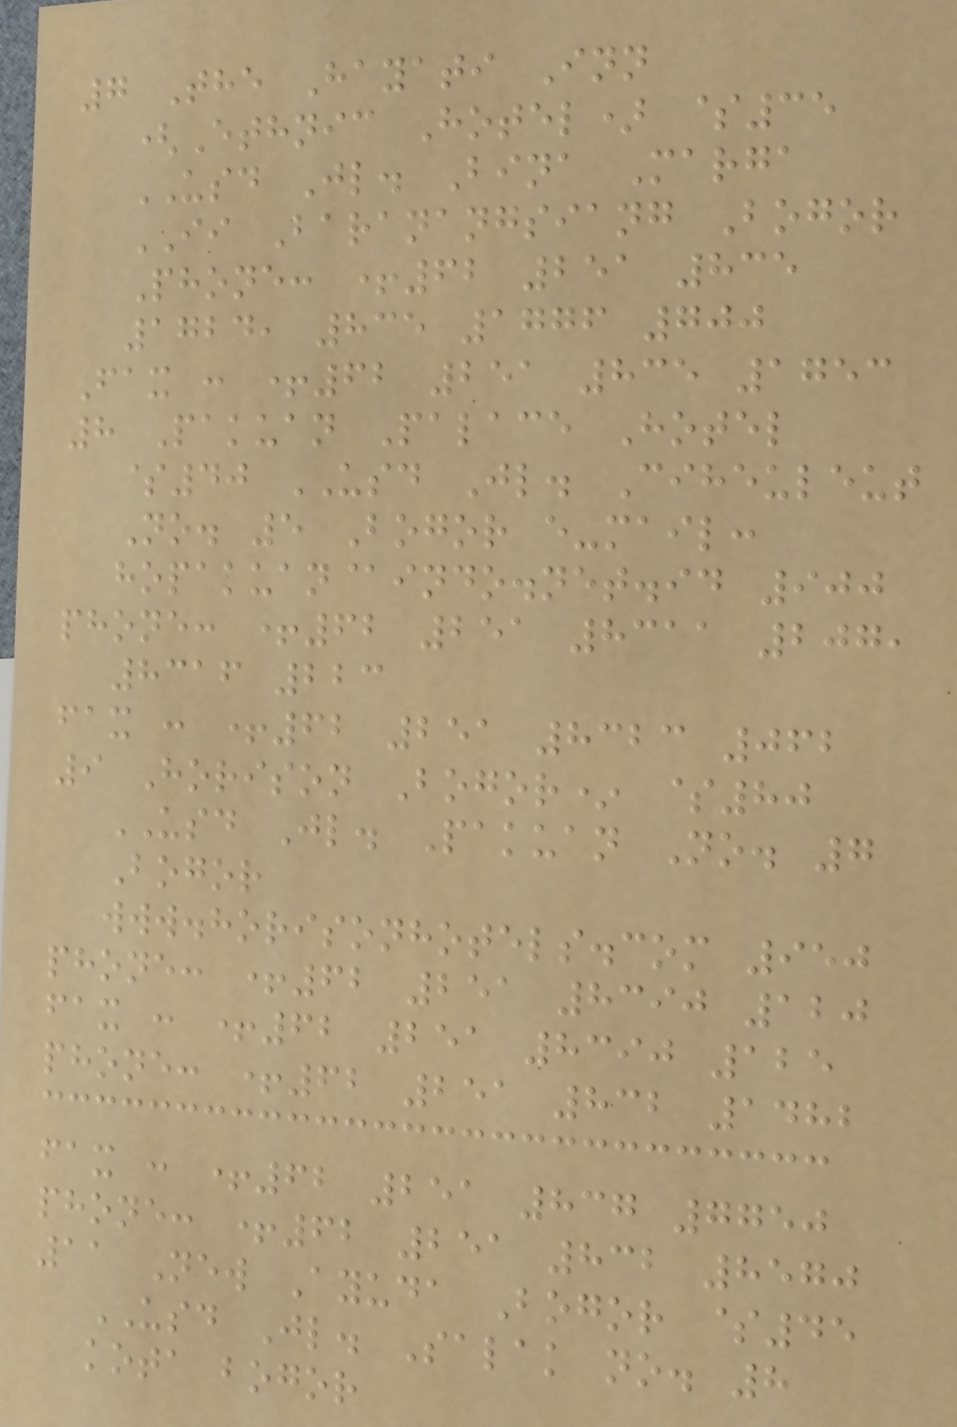7 The Hayati Inn
(Ethnic Hotel) $35
USD Jl. Bina Marga
II Baranangsiang Bogor
Phone: +62 251 835
1724, 835 1776 700
Fax : +62 251 835 1753
8 Pakuan Palace Hotel
$40 USD Jl. Ciheuleut
No. 5 Bogor e-mail:
hopakuan@indo.net.id 900
phone: +62 251 8311 207,
8316 223
fax : +62 251 8323 062
9 Horison Bogor* $80
USD Jl. Pakuan No. 7
Bogor
www.horisonhotels.com 950
phone: +62 251 8390 120
fax : +62 251 8390 125
phone: +62 251 832 1482
fax : +62 251 837 7750
phone: +62 251 832 8570
11 New Ayuda Bogor $45
USD Jl. Salak no. 8
kota bogor
